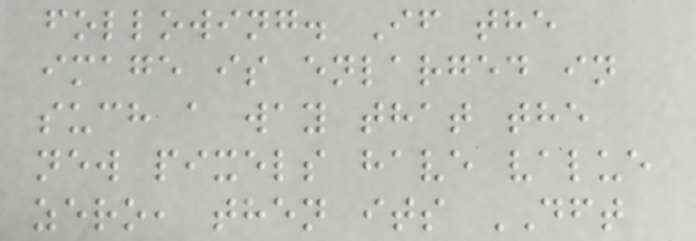following. If the
image is enlarged in
such a way that the
new pixels have value
zero, then its DFT
